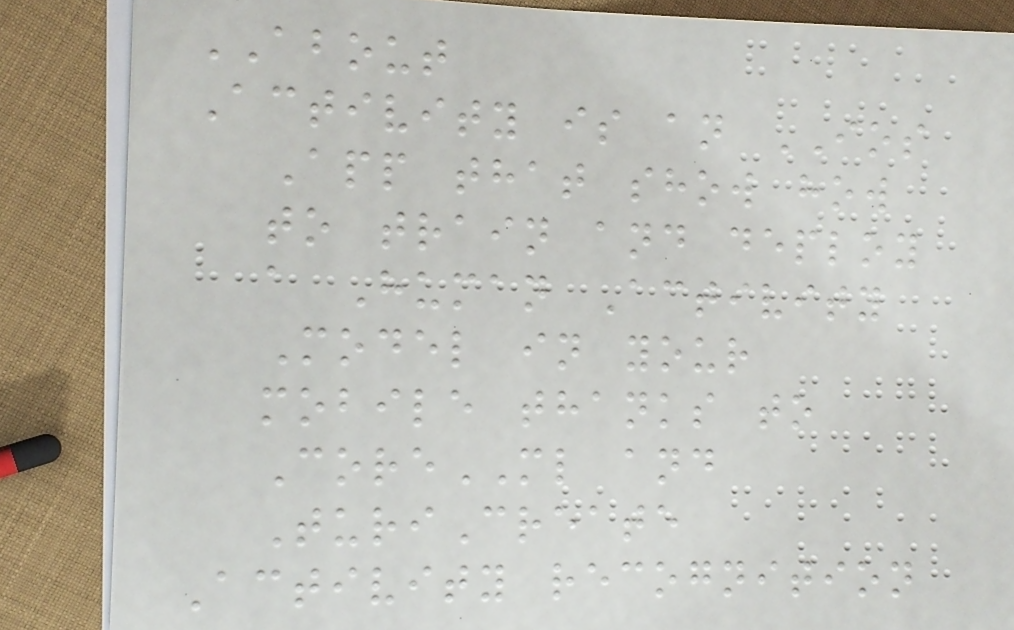ABOUT
Activity is an IOS
App that show how
to train and deploy
a Human Activity
Model in your
mobile thanks to
CoreML and
TuriCreate
Activity recognition
